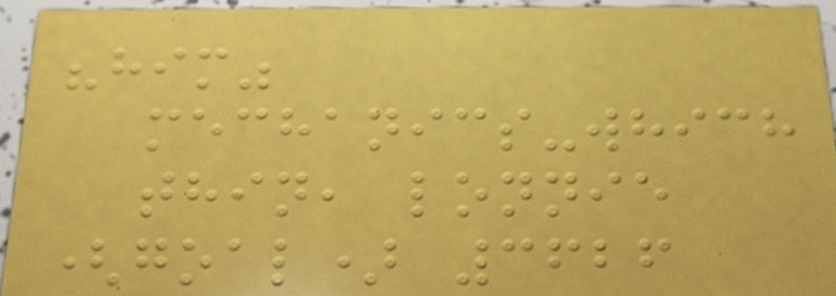"him"
mechanics-which
thin, lonnie
(goal) 3626
